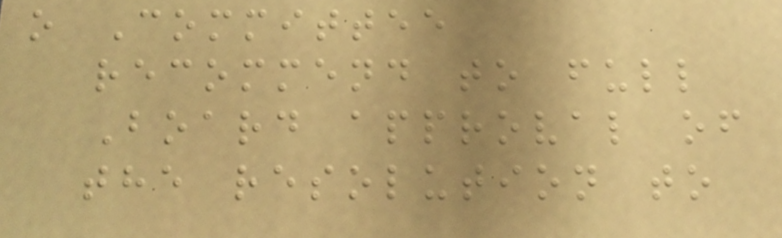o Committee
recommend to full
Board approval of
the resolution to
